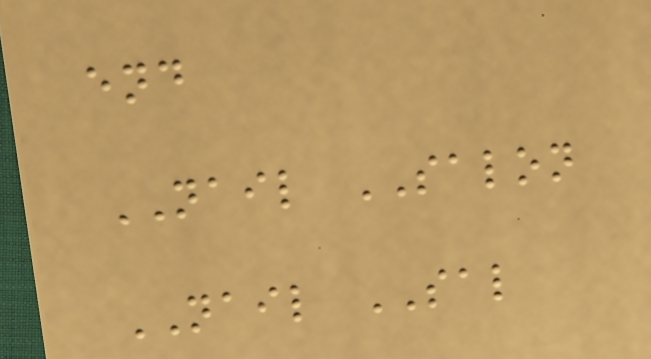end
NAIL SALON
NAIL SAL
